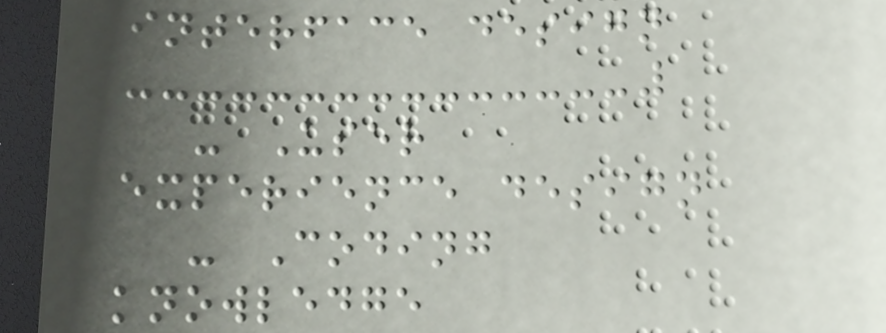interface design
- User
experience design
- Coding
knowledge
